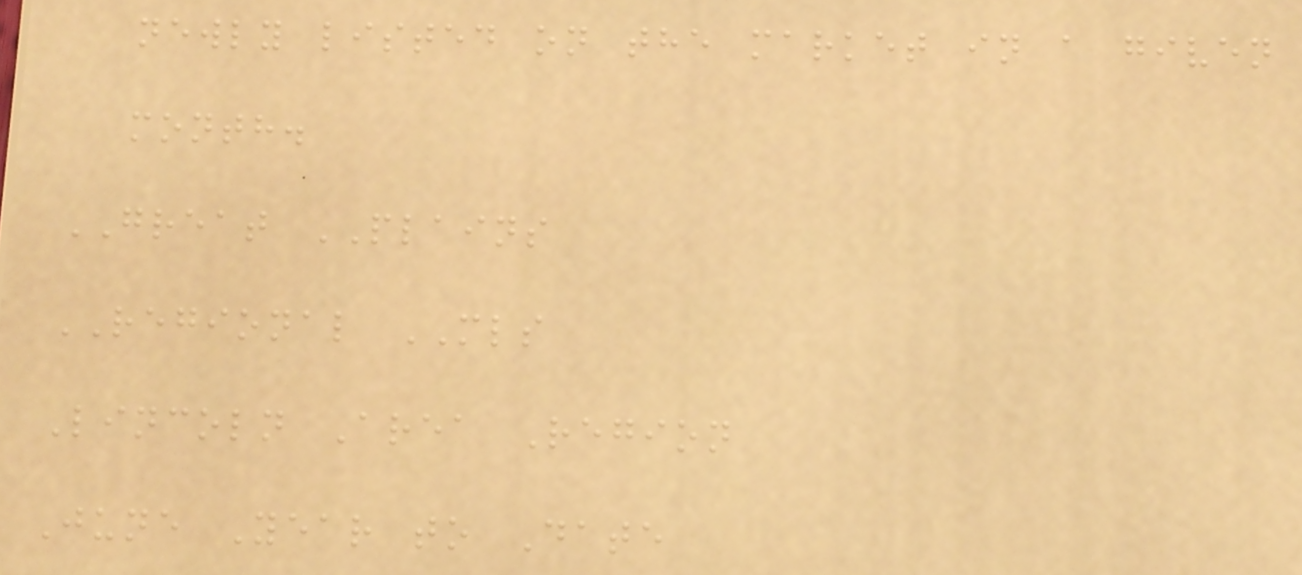newly listed on the market in a given
month.
GREAT PLAINS
REGIONAL MLS
Lincoln Area Region
June Year to Date
